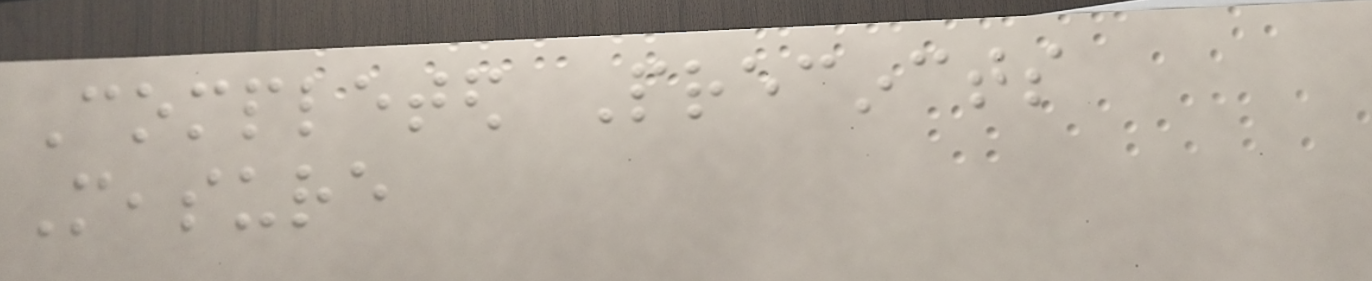Completed Precincts
Measure
